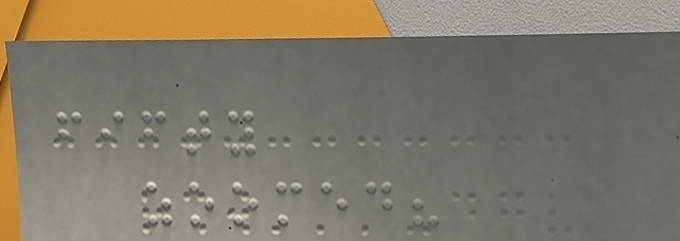fifty
zoomed?
